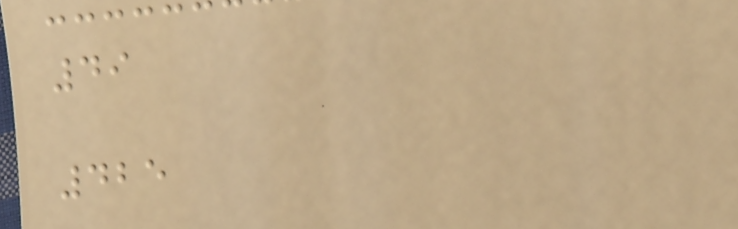49
425
